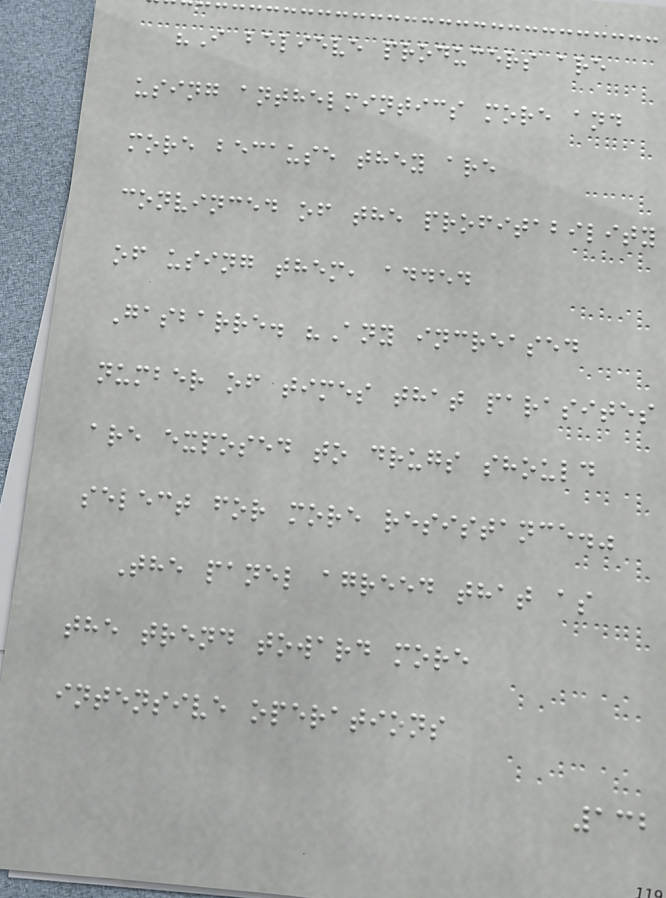"I believe producers are
using anthelmintics more and
more because they are
convinced of the profitability
of using them, added
Gasbarre. "Any increased
number of times that parasites
are exposed to drugs should
select for more resistance."
The panel agreed that as
the trend toward more
intensive operations
132
